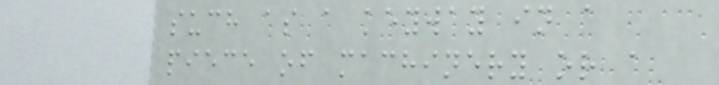such as a keyway in a
piece of machinery or a
